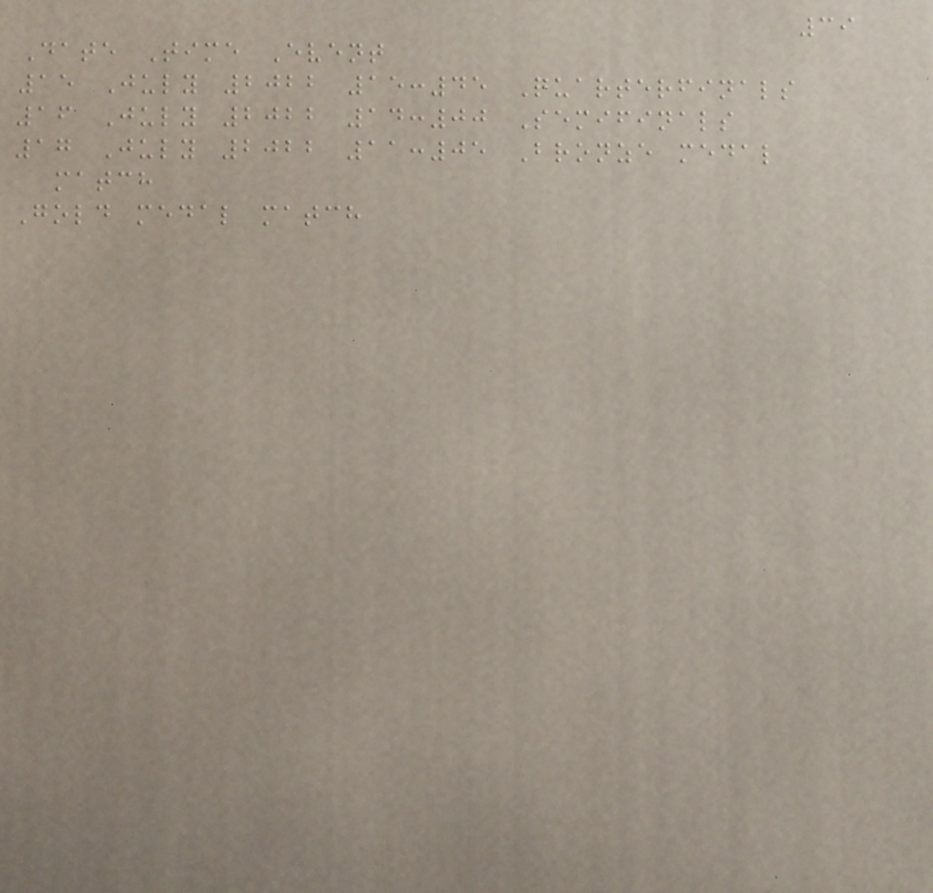39
Date Time Event
15 July 2022 15:45 Quarterfinals
16 July 2022 14:00 Semifinals
17 July 2022 11:05 Bronze medal
match
Gold medal match
